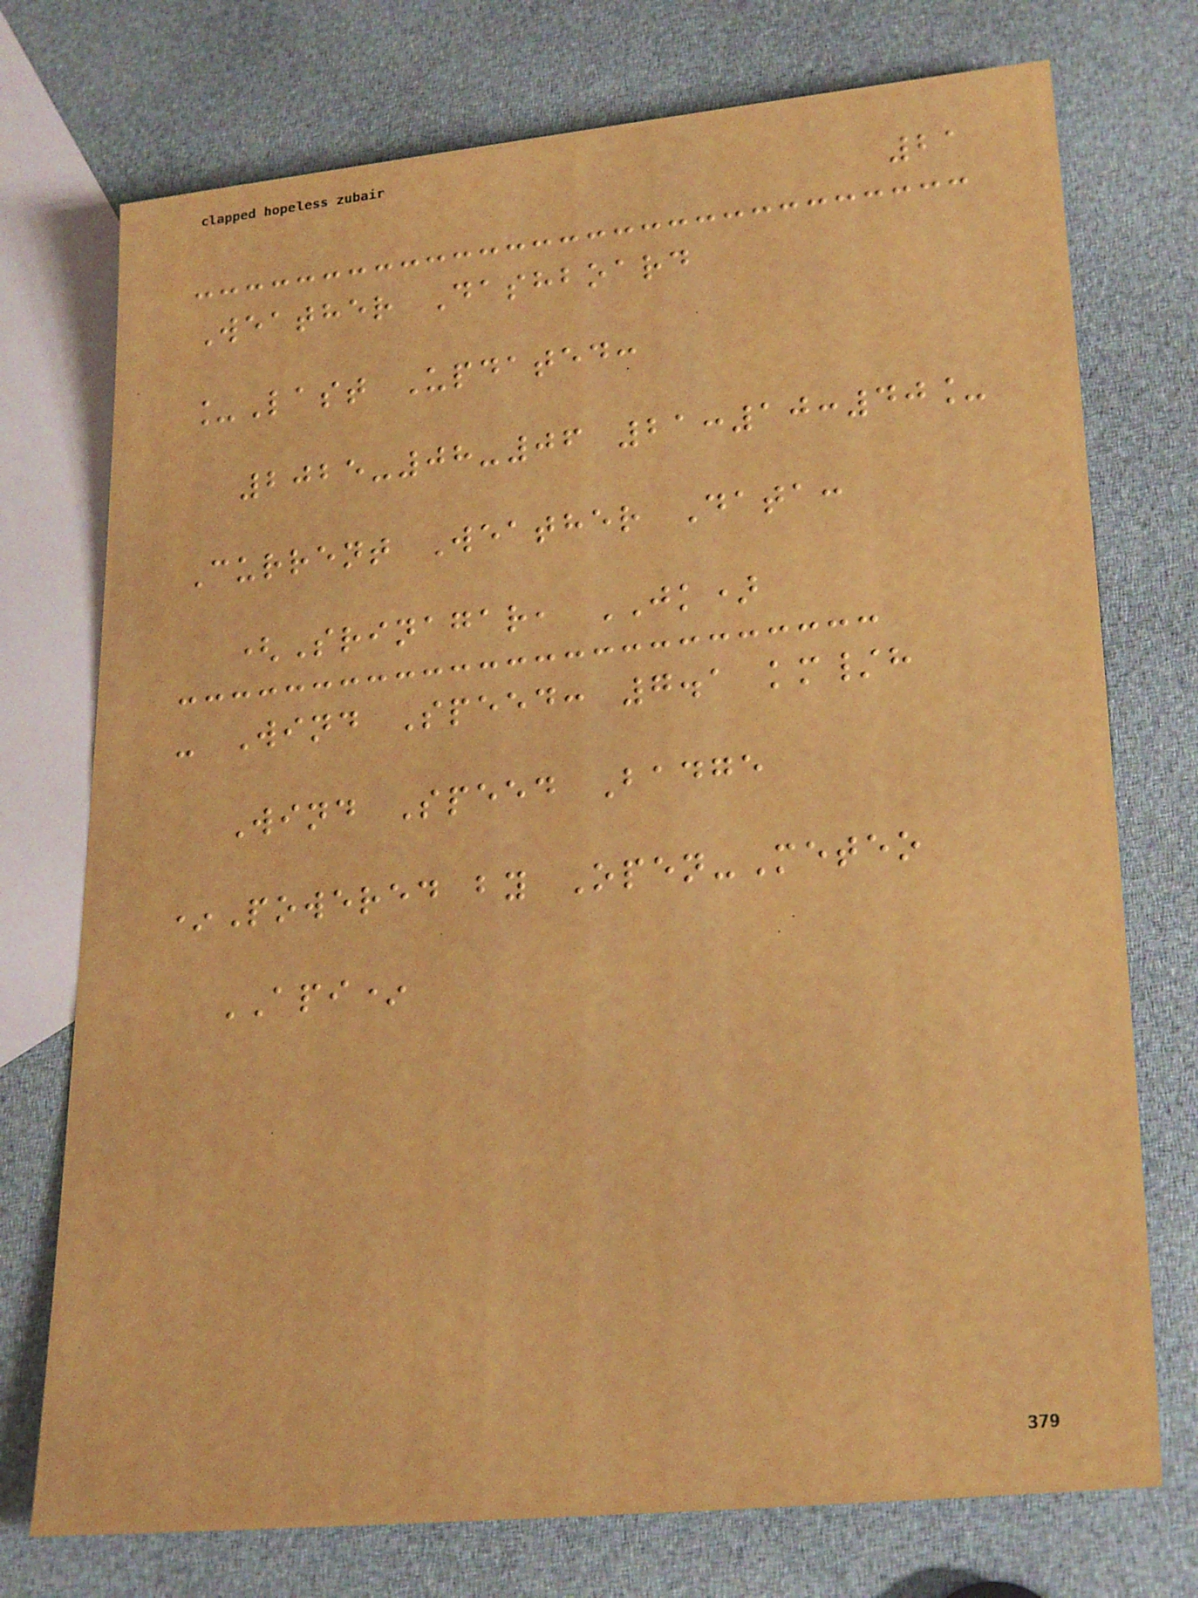21
Weather Dashboard
_Last Updated:
2025-08-06 21:10:40_
Current Weather Data:
(Srinagar, JK)
- Wind Speed: 7.1 km/h
Wind Speed Badge
*Powered by Open-Meteo
API*
